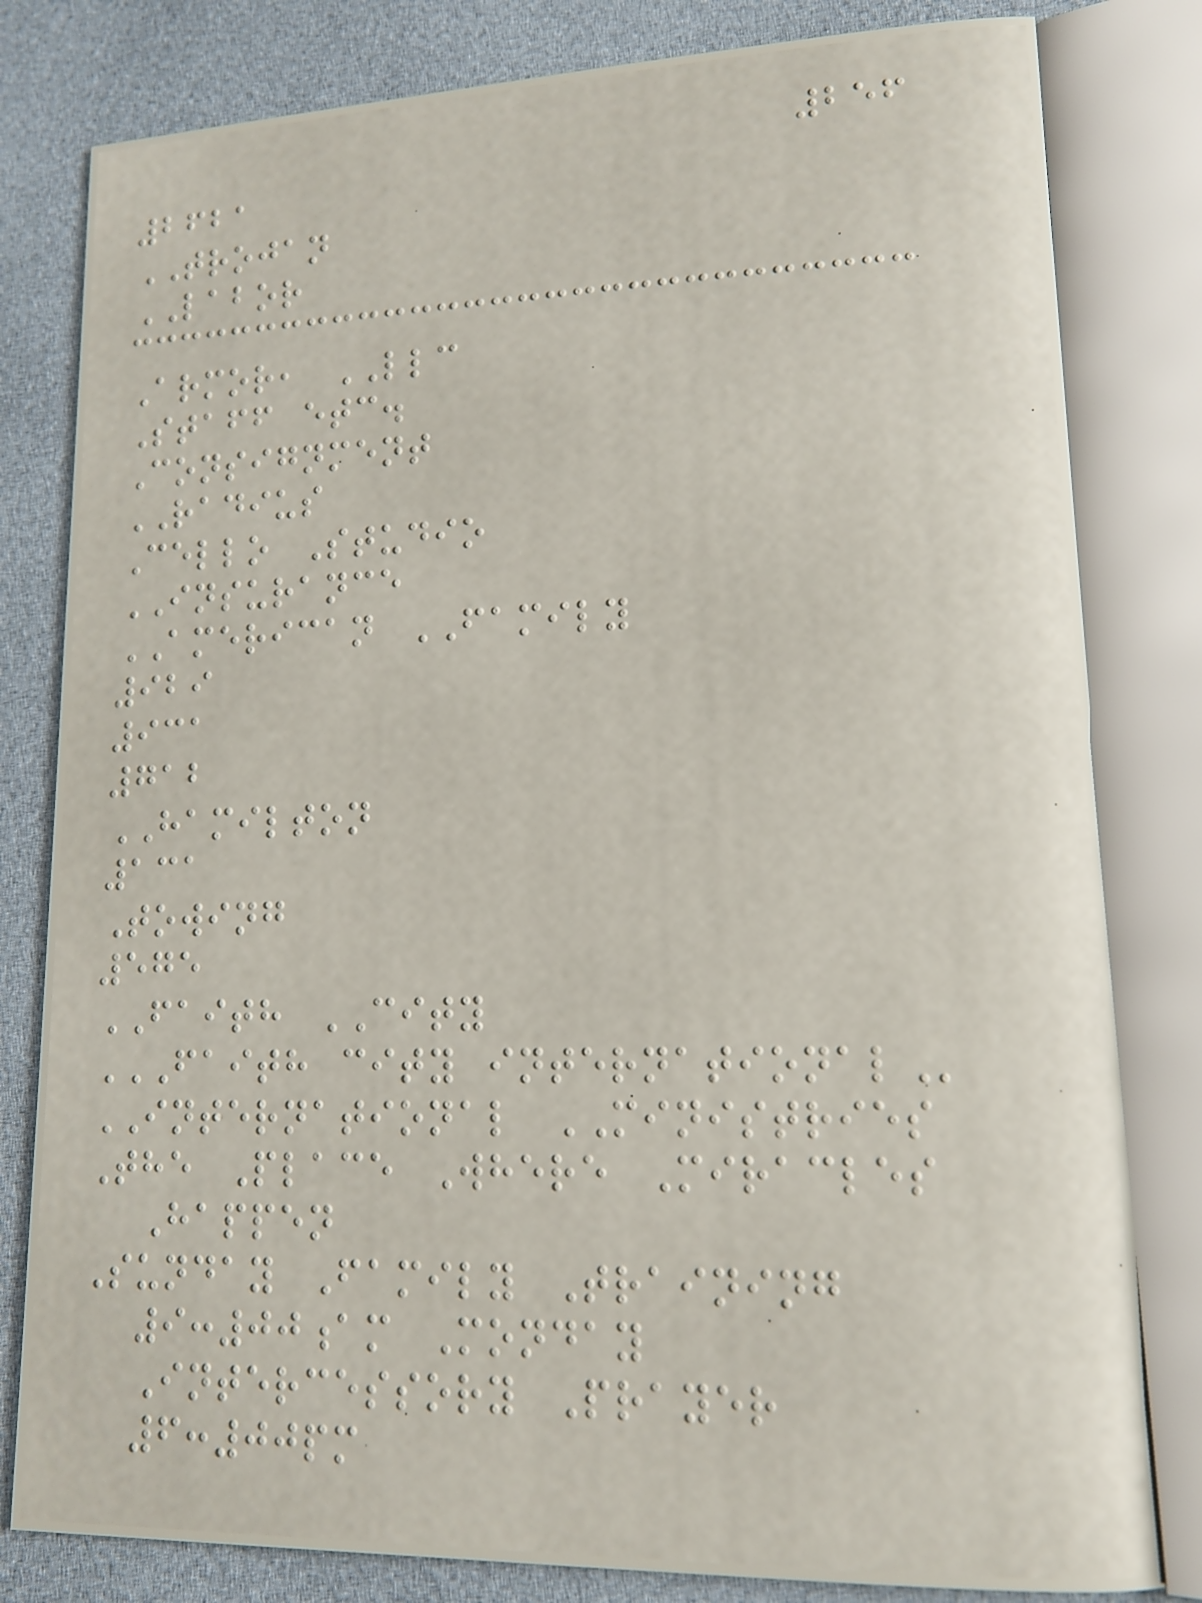256
2621
TROJAN
LABOR
Armor, LLC
Staff etc.
Consignment
RADIUS
Cello Studio
INSURANCE
AMERICAN FAMILY
929
931
712
HAMILTON
131
Towing
575
FAITH CITY
FAITH CITY INTERNATIONAL
INTERNATIONAL MINISTRIES
The Place Where Miracles
Happen
Sunday Family Training
9:00am Monday
Intercessory Prayer
6:00pm
